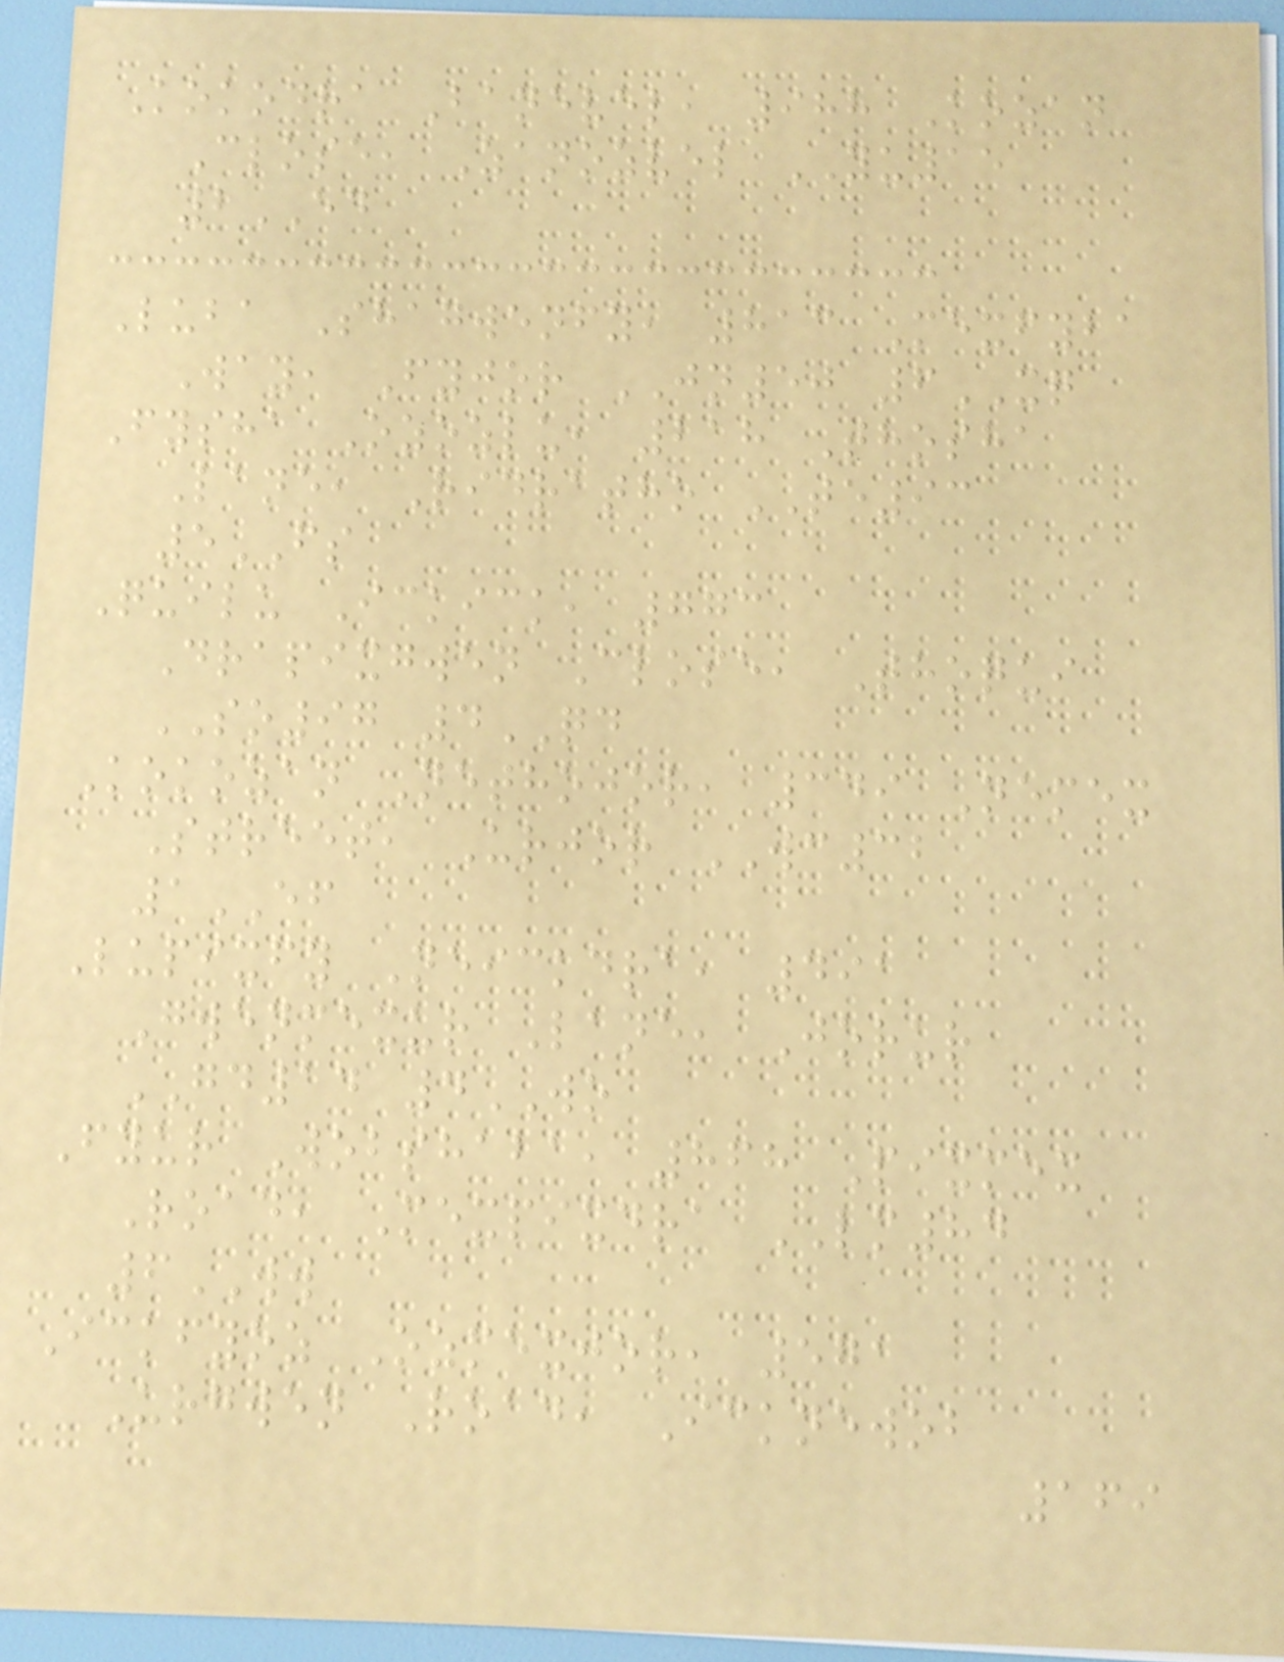Kokodra Banevel, 988 Kozan
Close, Zanozvel YU15
2ED
Luba Shagwenfy, 813 Mexfyba
Way, Fyjor JN50 6XQ
Fysha Ozozlu, 218 Thosha
Lane, Ridratho TE93
5FS
Quilu Ickick, 773
Drapixgwen Close, Thoqui
SO97 4QD
Kokozan Nethojor, 349 Nemex
Street, Urjor WC32
1EF
Lupixfy Neickdra, 491
Gwenmexur Lane, Jorur
GD14 4WO
Fyur Wobshaba, 868 Pixmex
Road, Mexpixdra LM84
6WW
Ickfyoz Ozmexjor, 571
Urgwen Road, Icknewob
169
